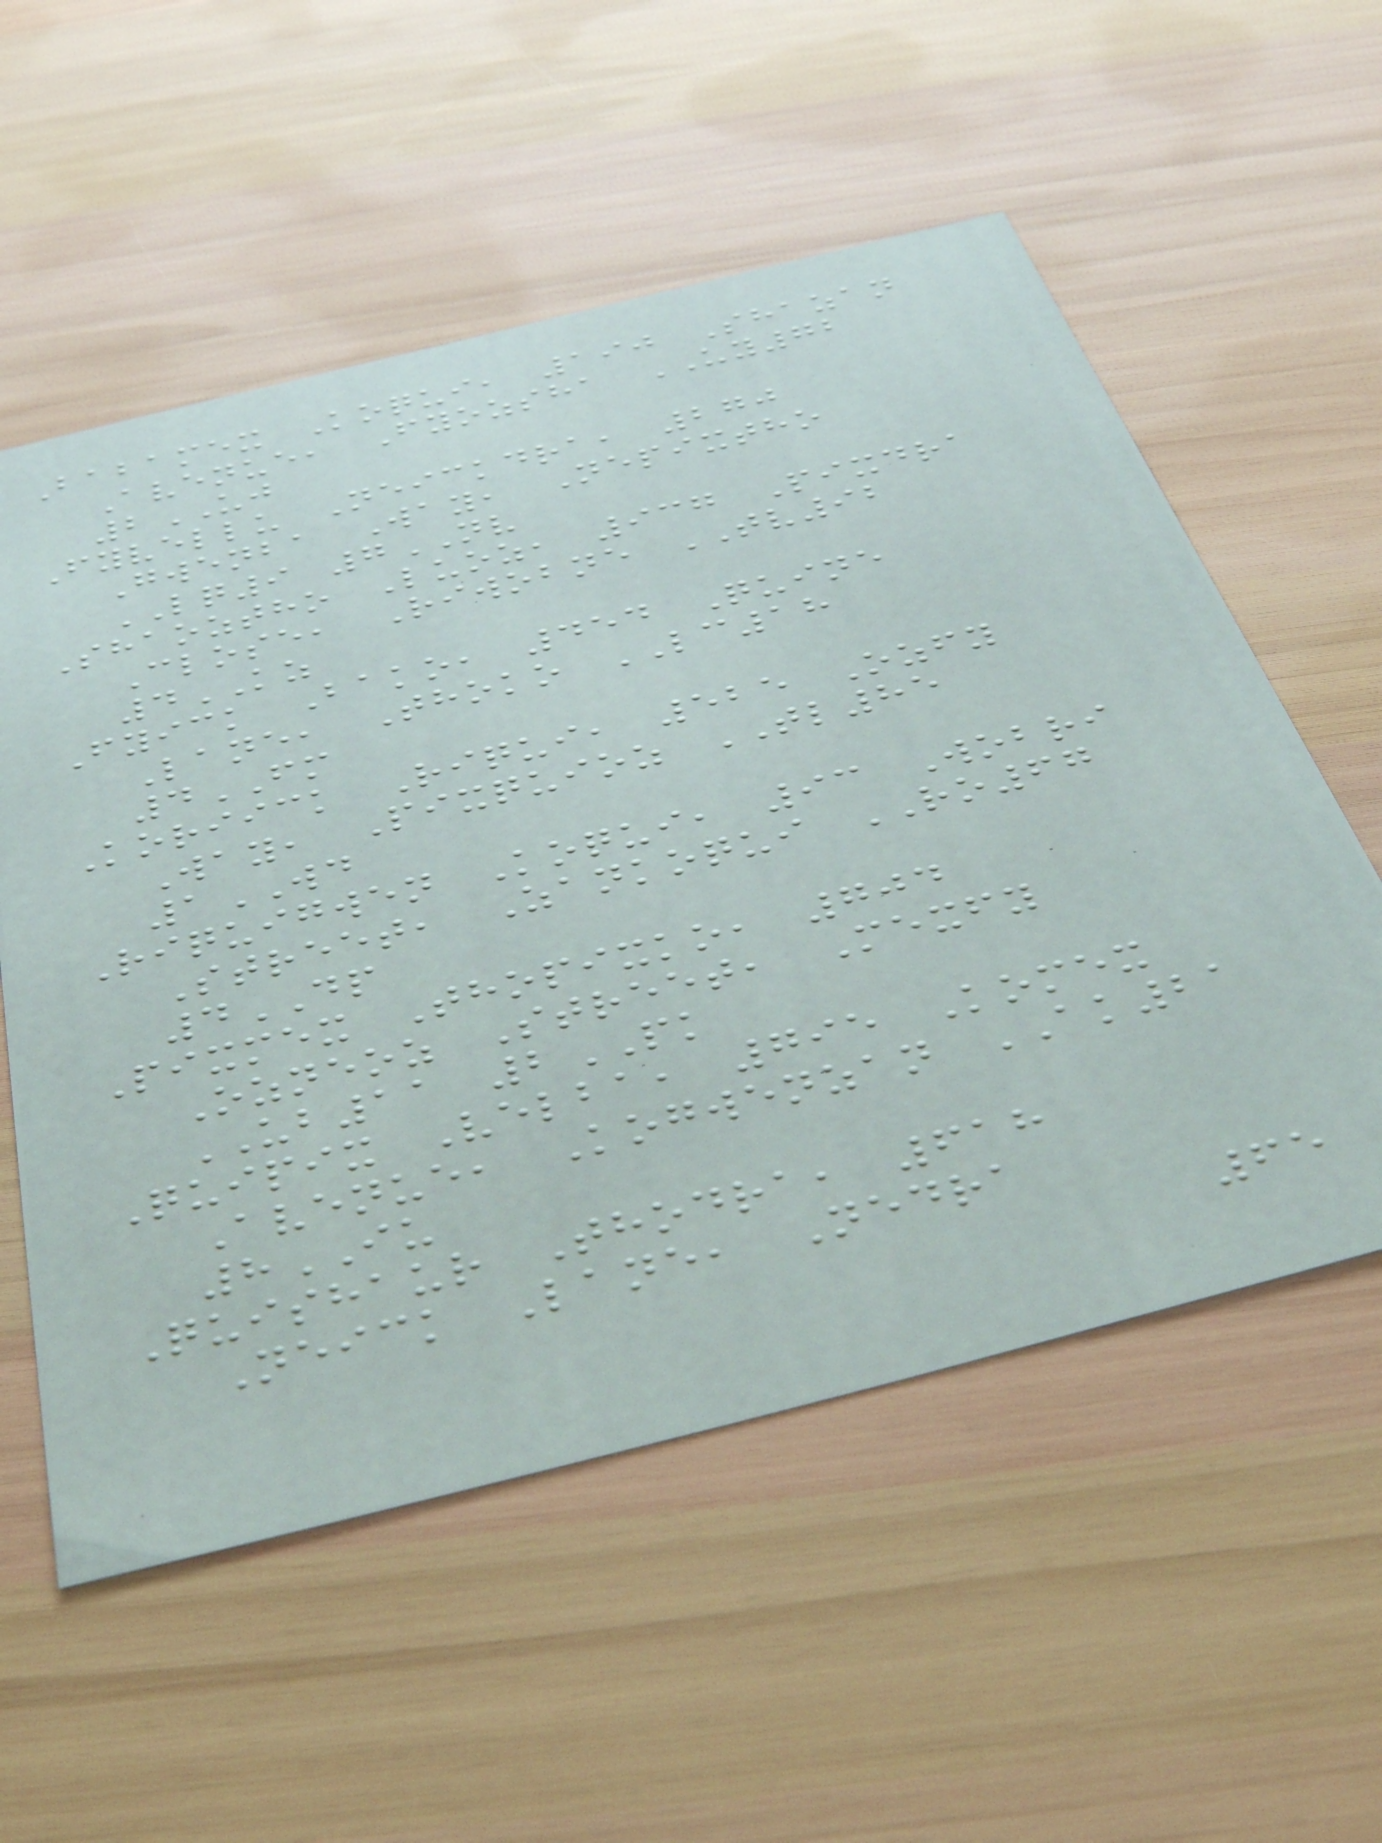Babamex Koqui, 190 Shazan
Avenue, Fyozsha UY72
2UJ
Fyvellu Neickdra, 270
Gwenba Way, Nepixtho
LQ9 7NV
Shaoztho Luoz, 937 Pixdra
Close, Riwobne TV92
4KZ
Fyick Bako, 454 Quine
Lane, Thoko LC18
4FM
Koriick Riqui, 525 Ozfy
Way, Pixquioz TL85
1WD
Riquigwen Koqui, 93 Wobri
Street, Zankoqui RO67
4DP
Pixmex Thopixko, 704
Ozneoz Street, Mexfy
UB11 2PK
Quipix Velba, 795 Komex
Avenue, Kogwenzan AK21
8IU
Quishaur Thodra, 618
Neick Lane, Nedra
65
